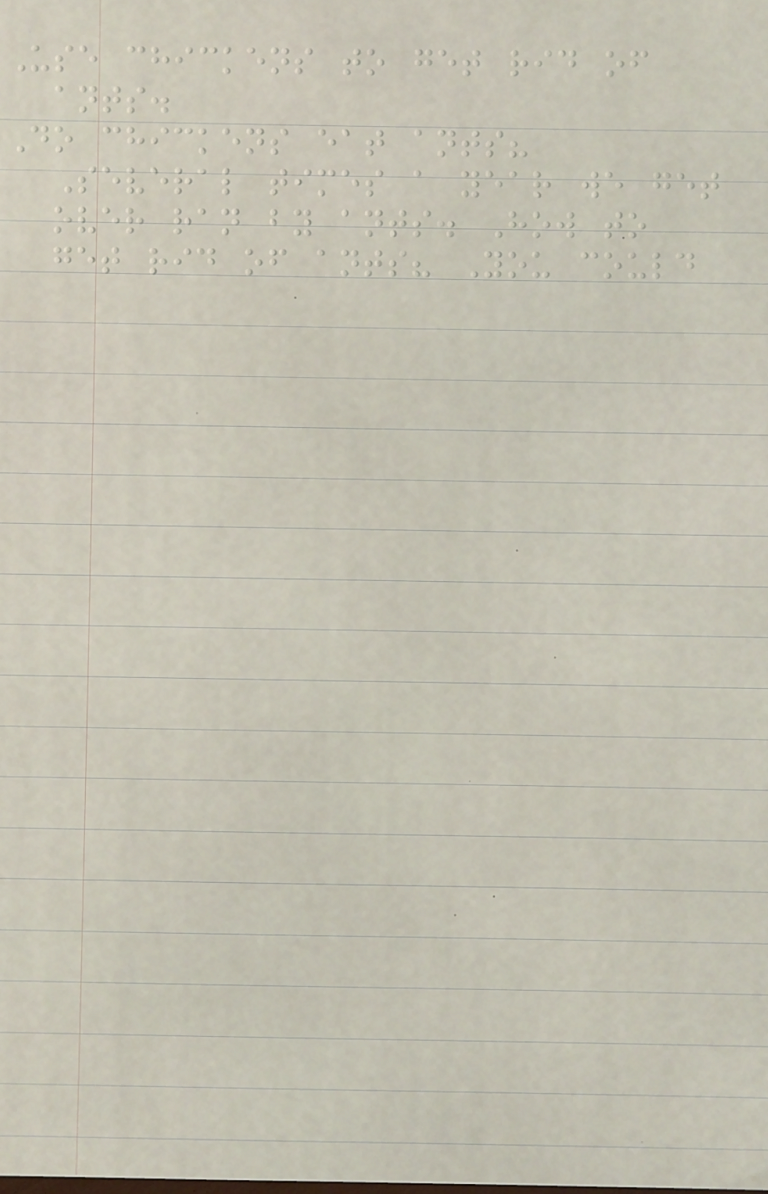Use chickens to get rid of
ants.
Do chickens eat ants?
Several times a year we get
over ran by ants. How to
get rid of ants? You could
